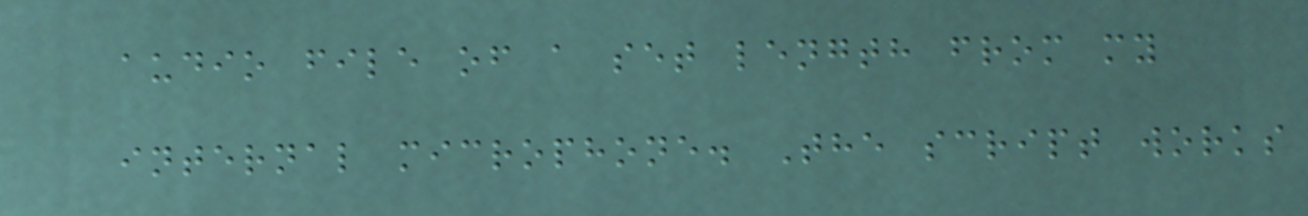audio file of a set length from my
internal microphone. The script works
